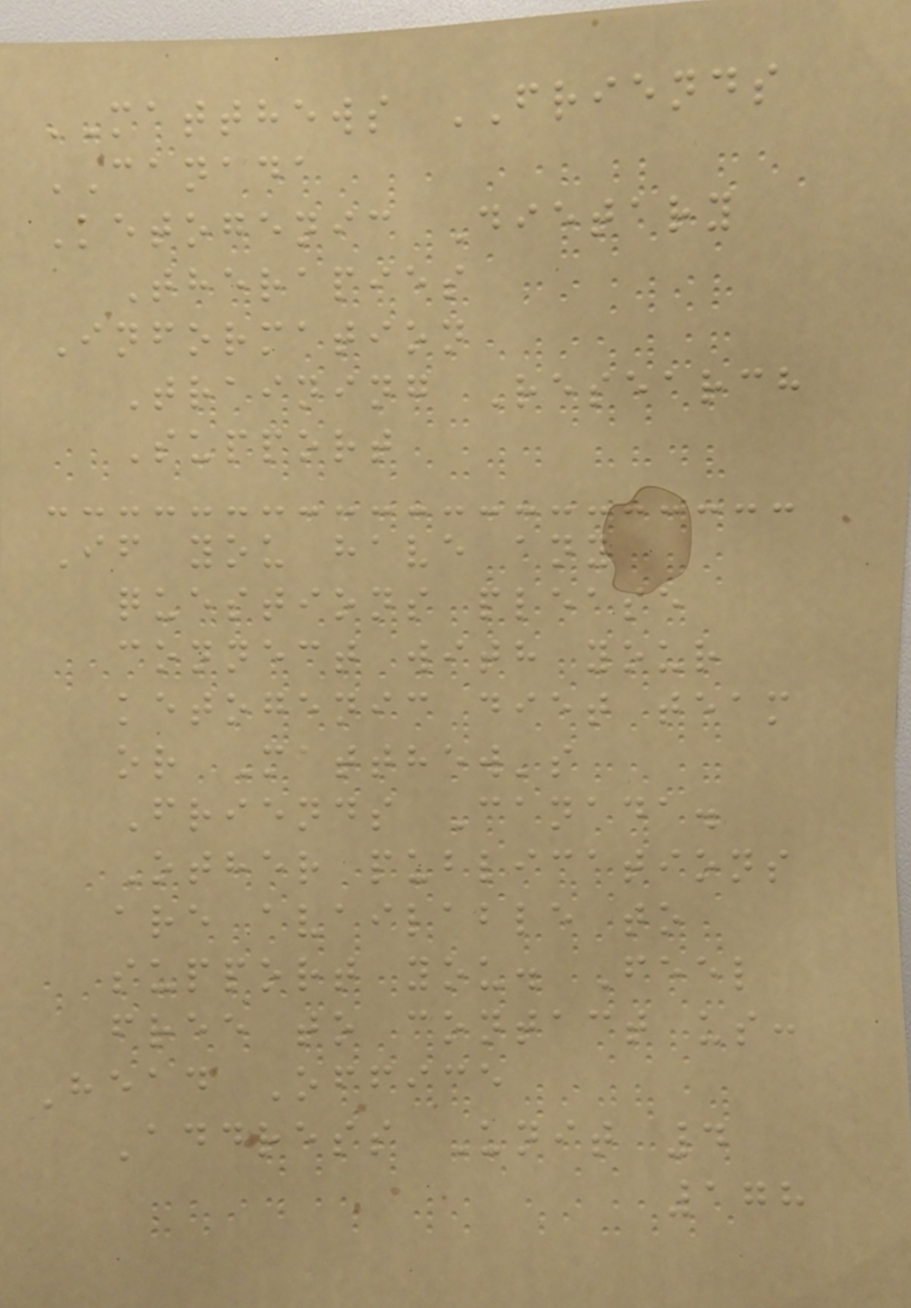MATTHEWS FRIENDS
CANADA
Ketogenic Dietary
Therapies
Information
Training Research
Support
If you have any
questions please
connect with your
ketogenic diet team
or Matthew's
Friends Canada.
Other publications
are available to
support you. Feel
free to contact us:
Head Office
Address Unit 4
178
